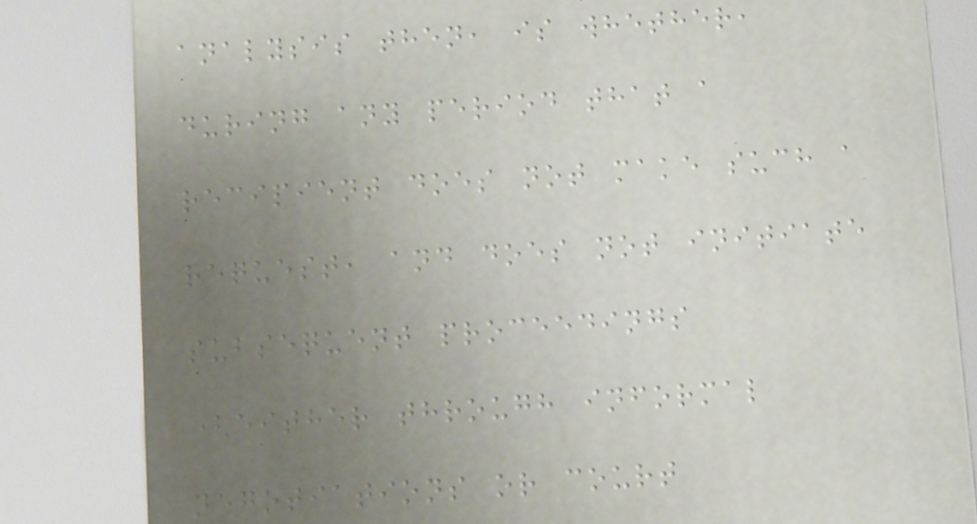analysis then, is whether,
during any period that a
recipient does not make such a
request, and does not initiate
subsequent proceedings
(either through informal
negotiations or court
